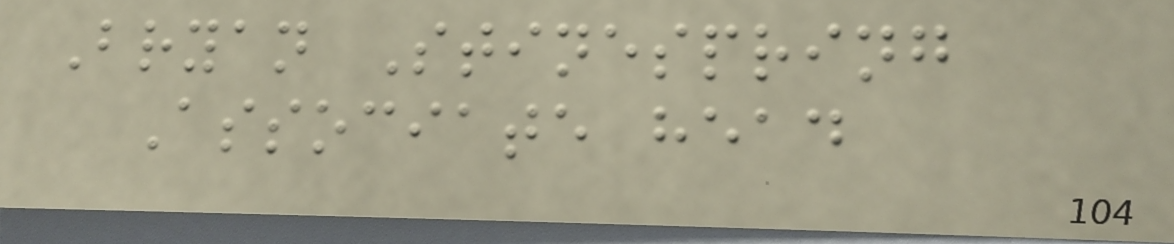Bryan Stinespring
Associate head
